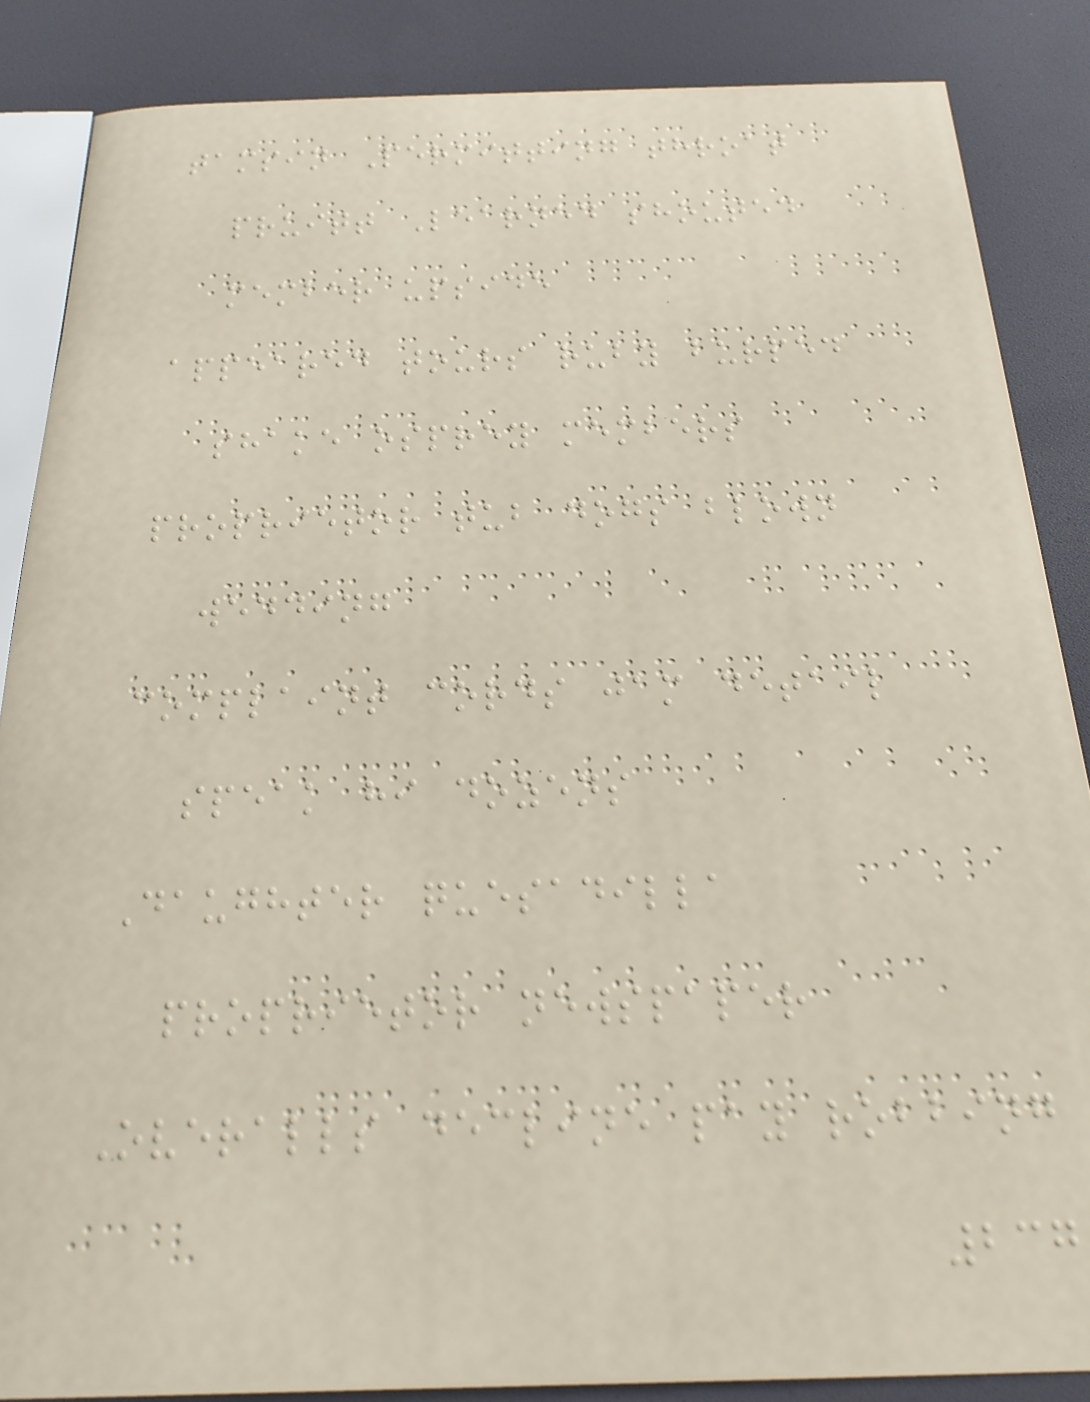tamsin Permitting throat
pruitt Learned shouted
member upside
appeared tours ruby burped
shake osprey members
proprietor tub dogs blown
wedding
complaint cords jam detail
speak hi dozens
Daughter quesadilla
proprietor newspaper
Overalls decline pay robbing
237
